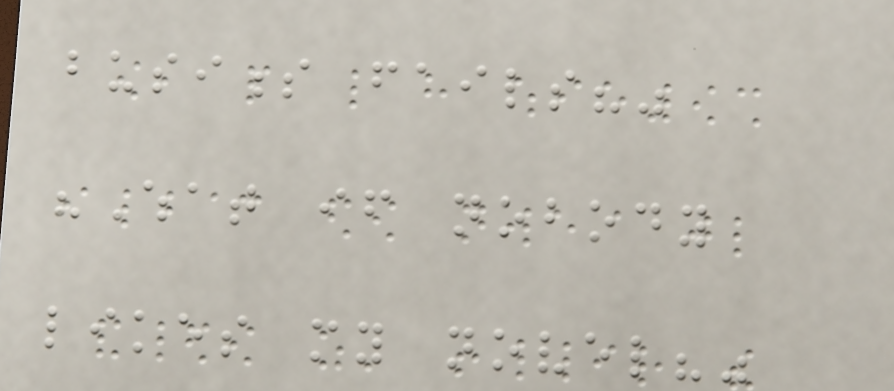business fails?"
"What if nobody
likes my novel?"
